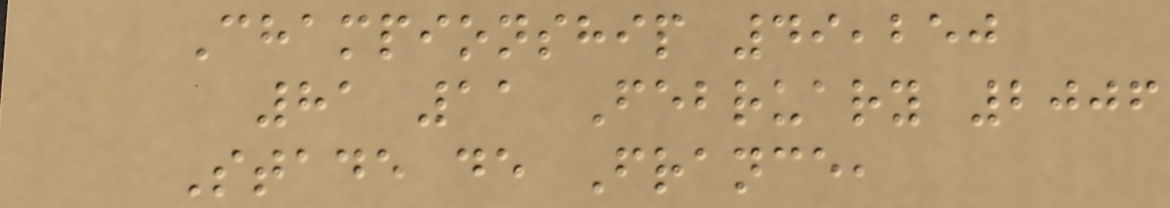Championship 49,250
81 11 February 2006
Stade de France,
